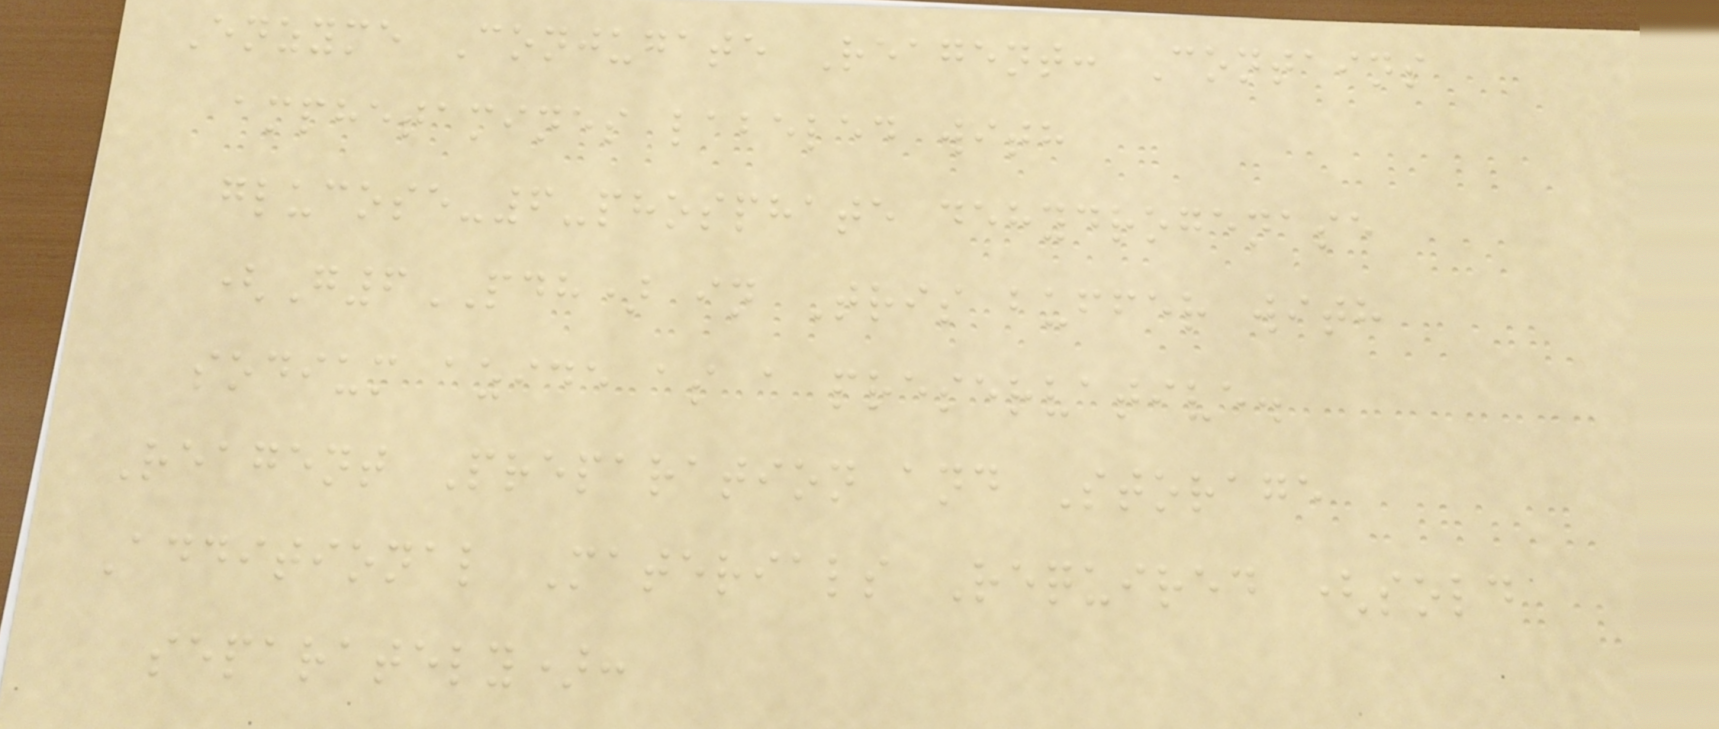Enzyme Conjugate Reagent: Contains
amphetamines labeled with
glucose-6-phosphate dehydrogenase
(G6PDH) in Tris buffer with
sodium azide as a preservative.
Reagent Preparation and Storage
Additional Materials Required (sold
separately):
